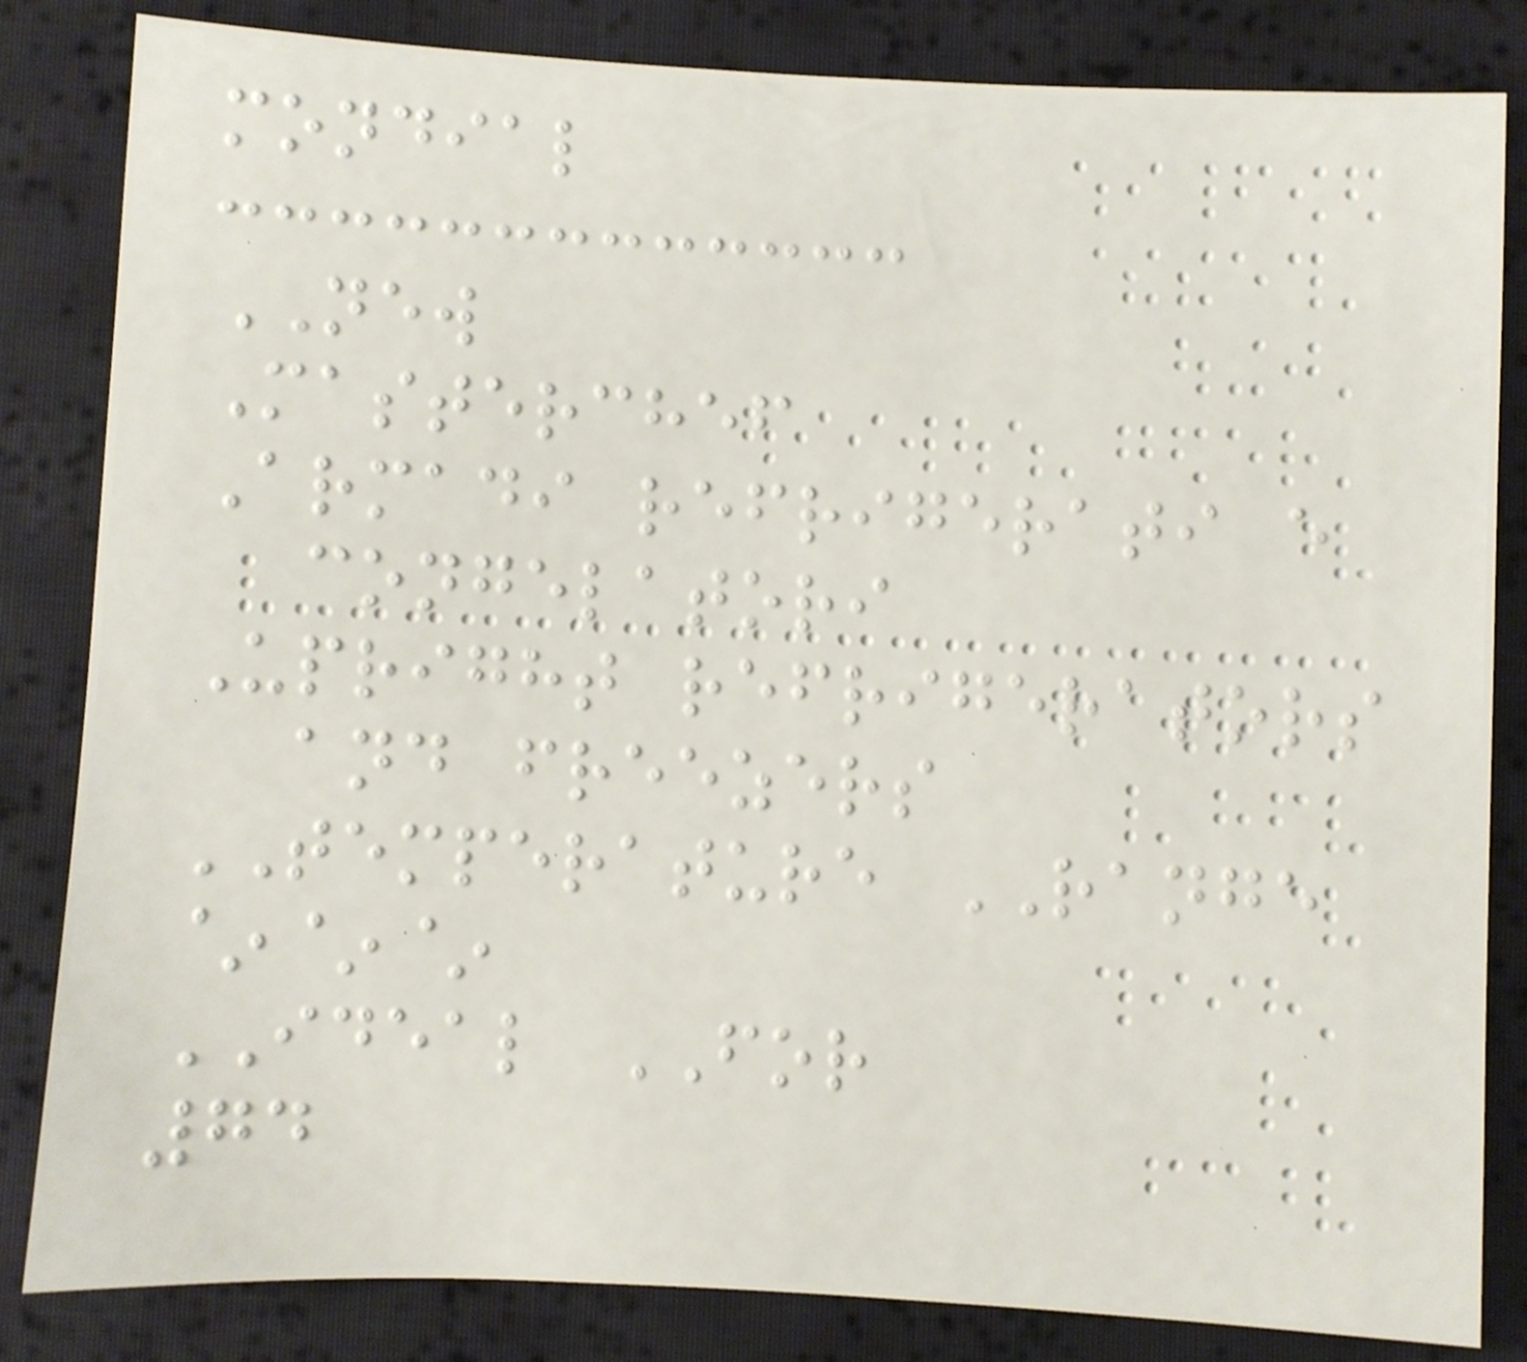mondial
NEW
Masterchef
Armadi refrigerati e
congelatori
Upright refrigerators
and freezers
TEMPERATURE RANGE
~~~
IDEAL FOR
74
